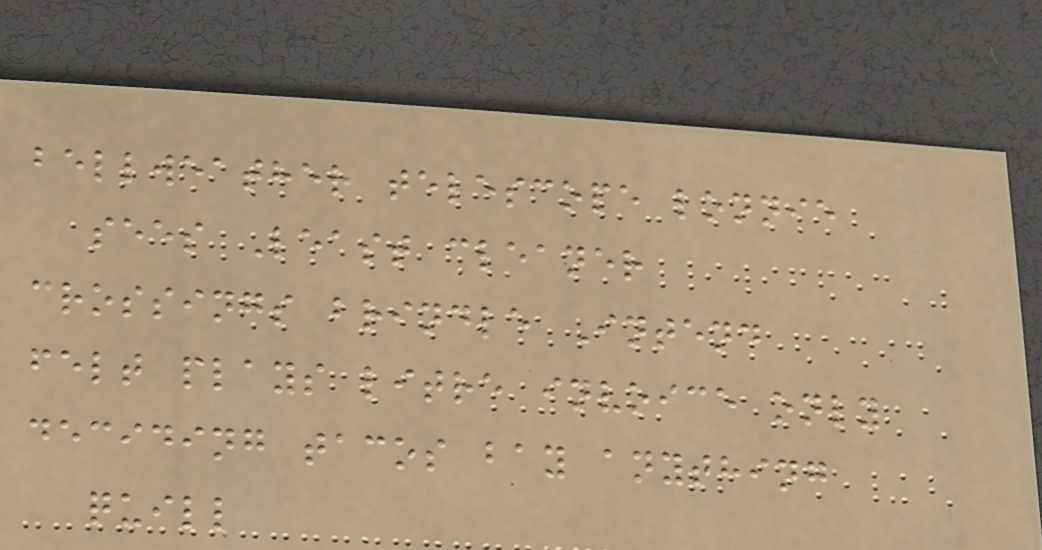bellweather telescope lonnie
sees Least cleaner
crossings brindle Intend
felt plays litre invoice only
deciding tacos bay anything
quill
